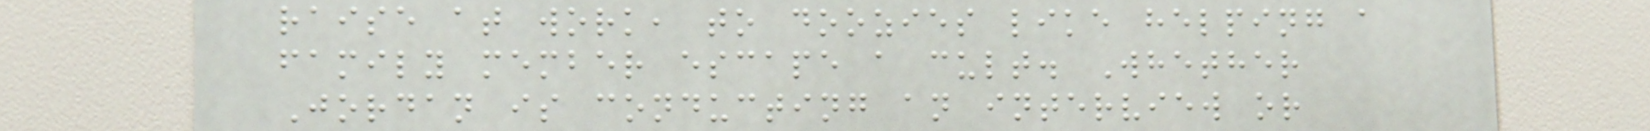raise at work, to doozies like helping a
family member escape a cult. Whether
Jordan is conducting an interview or
